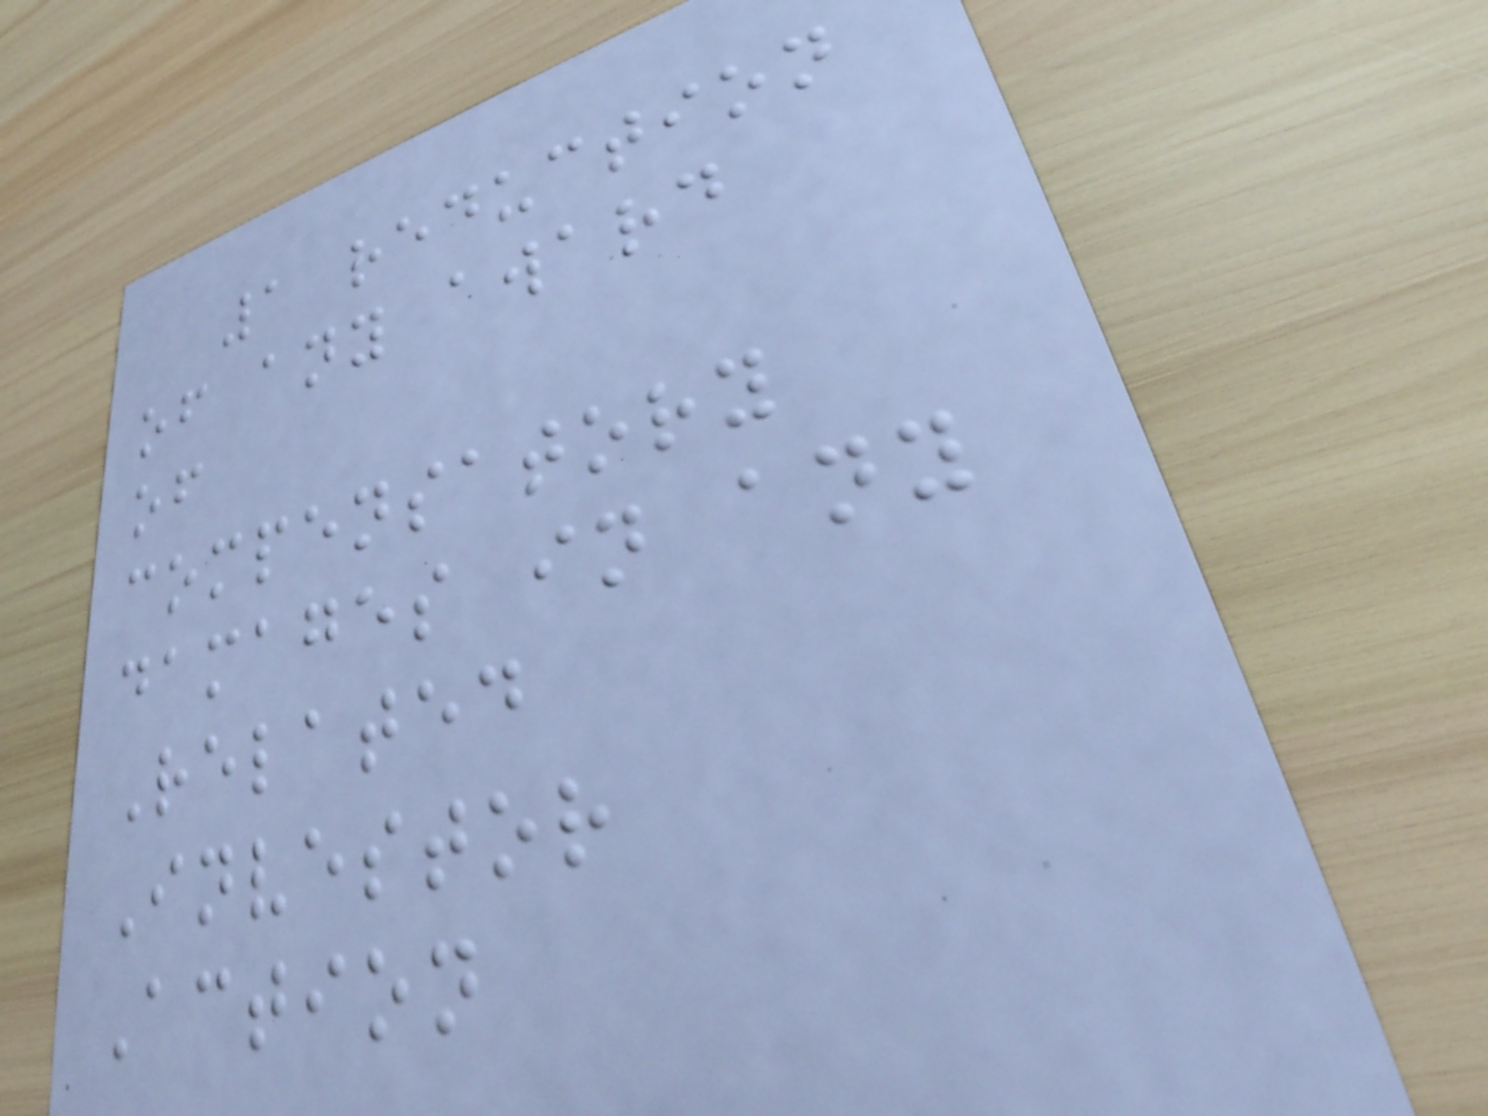1 reduction
of any award
of
compensatory
damages in any
Related
Investor
Action
